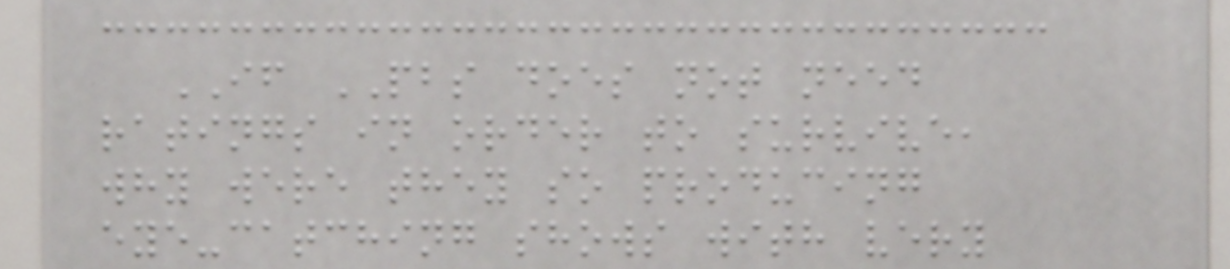IF PBS does not need
ratings in order to survive,
why were they so producing
eye-catching shows with very
